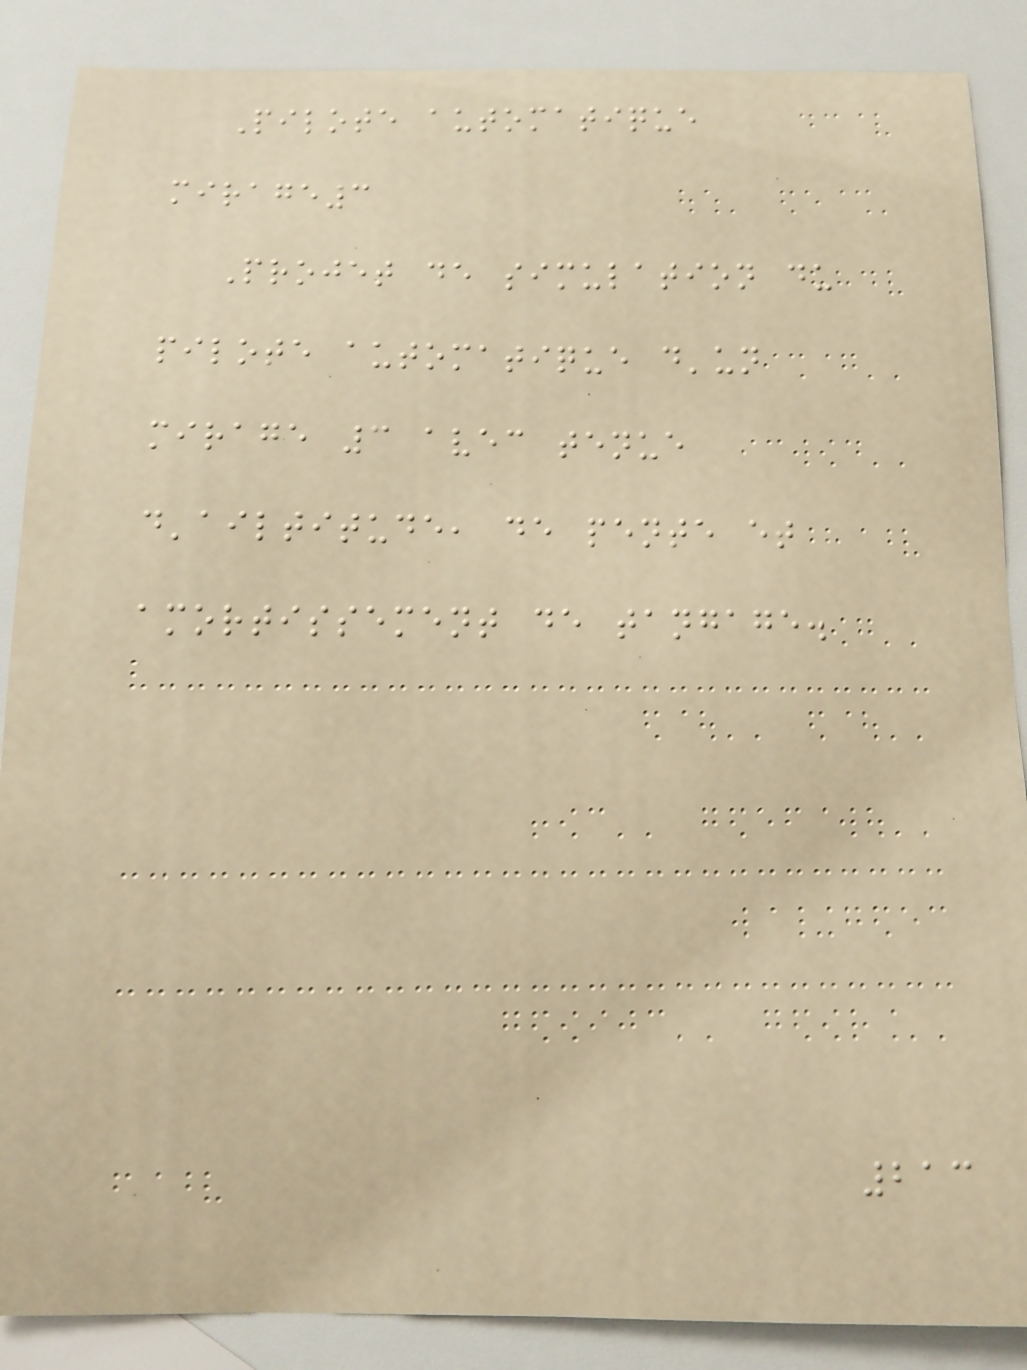Pilote automatique
mirage3
Projet de simulation du
pilote automatique d'un
mirage 3 avec tenue
d'ailtitude, de pente et
amortissement de tangage.
213
